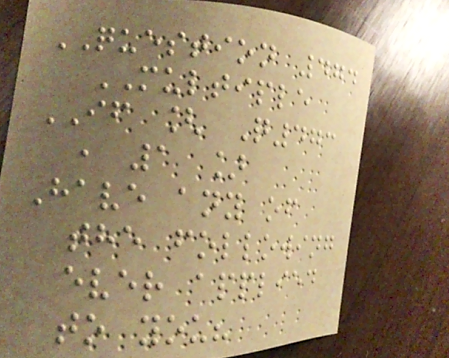QUESTION 474
MULTIPLE
IF [ Q473
, 1 ]
Have any of
the following
ever applied
to you?
